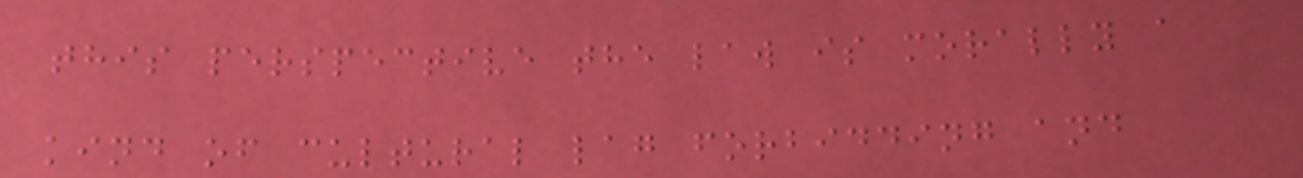this perspective the law is morally a
kind of cultural lag forbidding and
